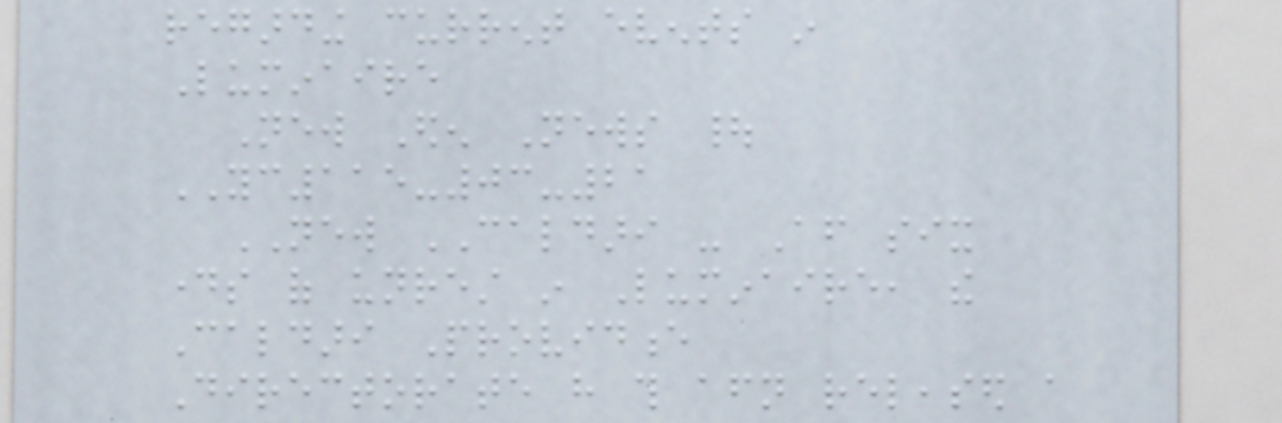regarding current events in
Luminaire
New Eden News |
YC115-03-21
NEW CALDARI - After six
days of unrest in Luminaire, the
Caldari Providence
Directorate have this afternoon released a
